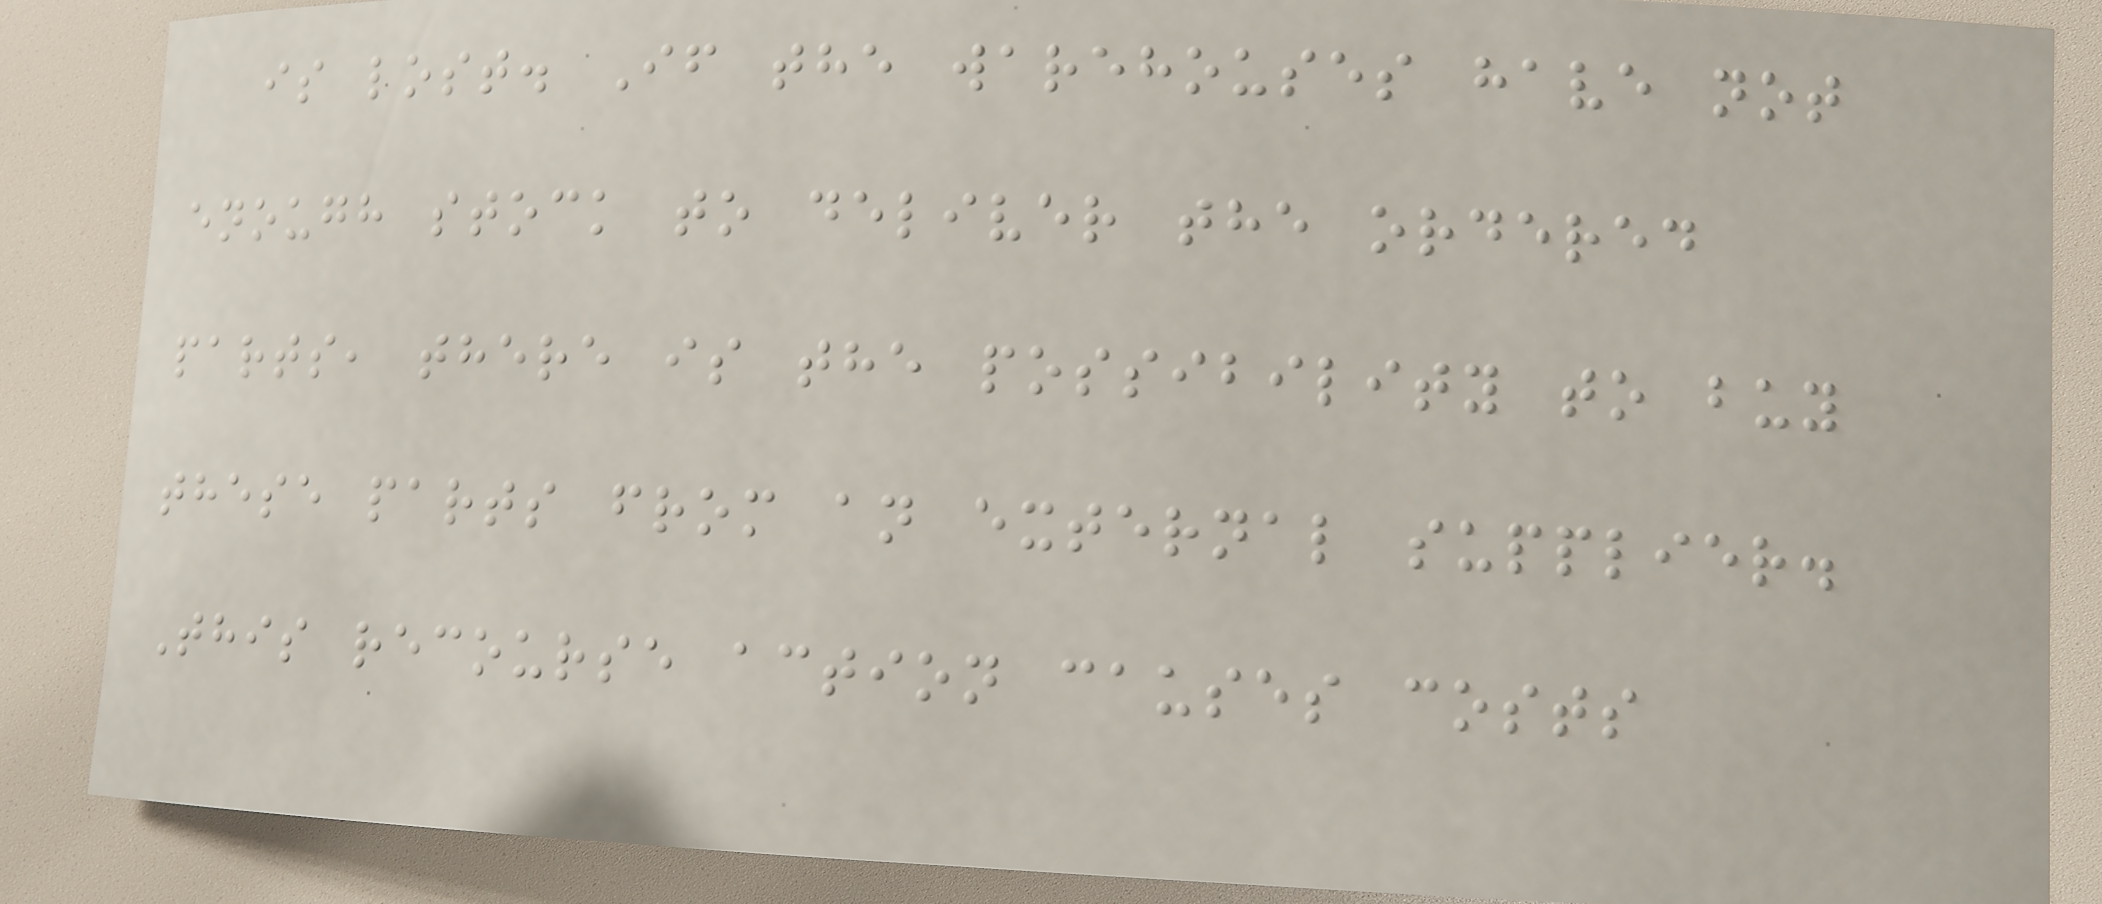is lost. If the warehouses have not
enough stock to deliver the ordered
parts, there is the possibility to buy
these parts from an external supplier.
This recourse action causes costs
